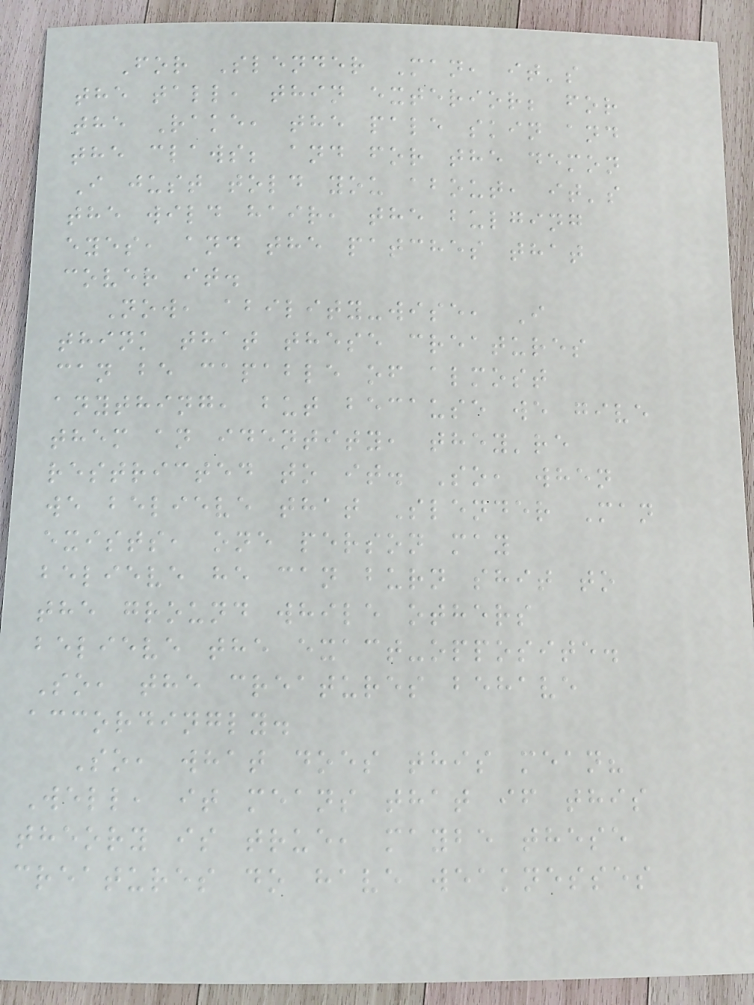For Slender Man, it's
the tall, thin exterior; for
the Rake, the pale skin and
the claws; and for the demon
I just told you about, it's
the wild hair, the bulging
eyes, and the patches that
cover it.
Now, ability-wise, I
think that these creatures
can be capable of almost
anything, but because we give
them an identity, they're
restricted to it. So, when
we believe that Slender Man
exists, one person may
believe he can burn shit to
the ground while others
believe the exact-opposite.
So, the creatures behave
accordingly.
So, what does this mean?
Well, it means that if this
theory is true, maybe these
creatures do have weaknesses
